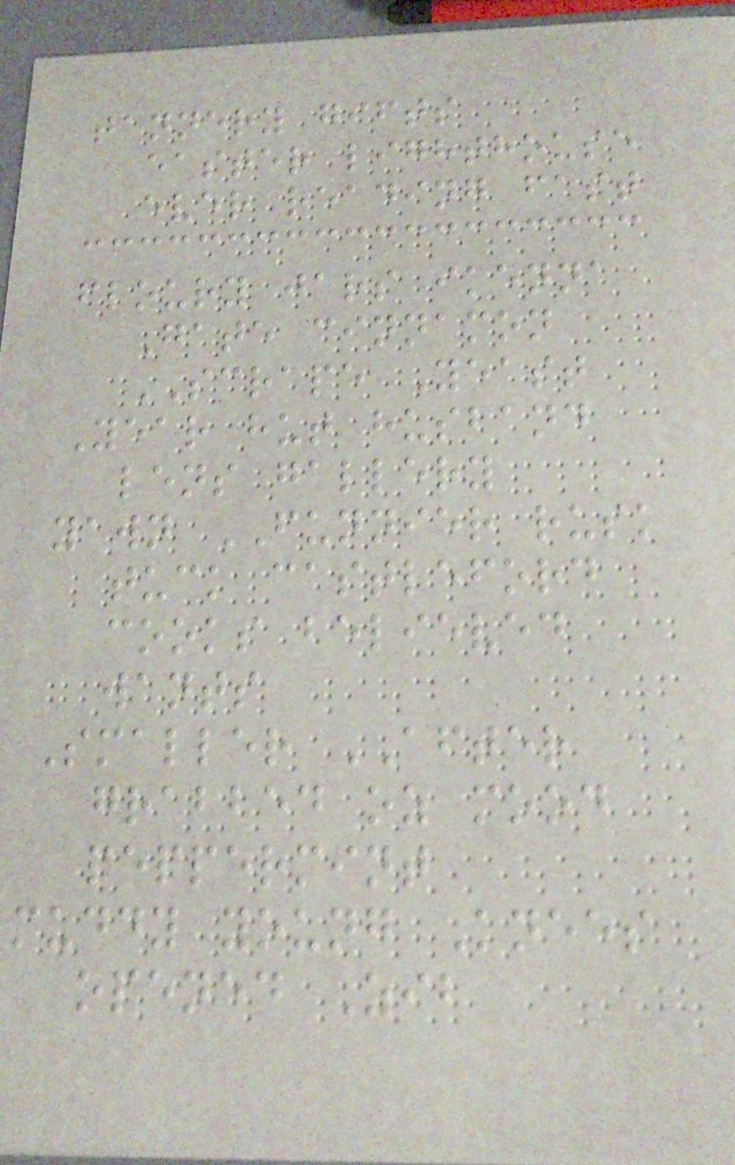tannery gifts
easter lighthouse
ever reading fast
floury jars ikenna
Gate cinnamon
SCRAPE Yeast
Year hut husband
lens gallery
yawn FUNNIER rusk
tuck castleford
cooks believed
wants
Smaller AFTER
grabbed oz mood
peppermint
muddy young Knees
opened Zib
